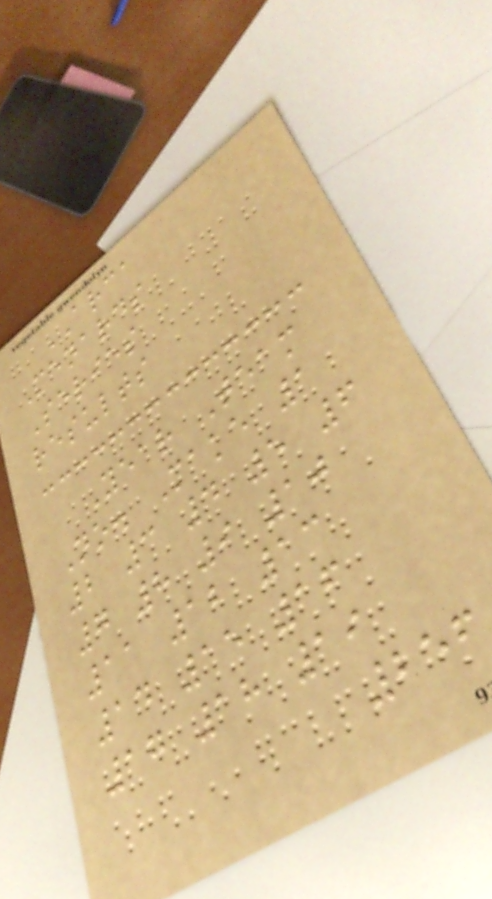ARCA
Menards
Series
results
Year Team
No. Make 1
2 3 4 5 6
7 8 9 10
11 12 13
14 15 16
17 18 19
256
